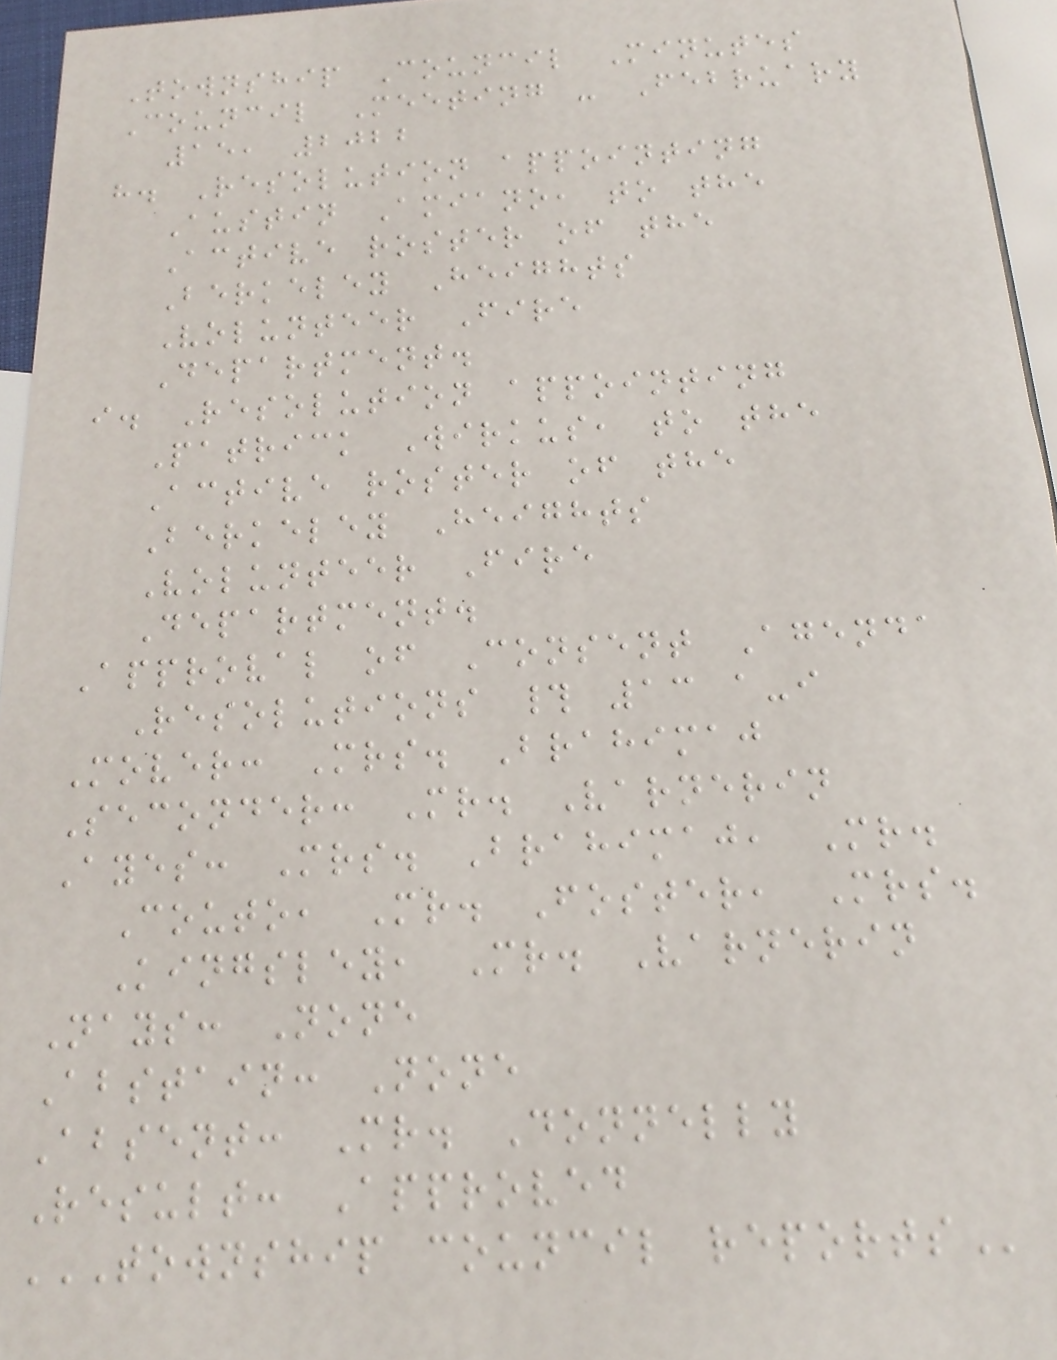Township Council Minutes
Council Meeting - February
15, 2022
h. Resolution appointing
Austin Amiano, to the
Active roster of the
Berkeley Heights
Volunteer Fire
Department.
i. Resolution appointing
Patrick Wirkus, to the
Active roster of the
Berkeley Heights
Volunteer Fire
Department.
Approval of Consent Agenda
Resolutions # 13 a-i
Mover: Mrs. Brahimaj
Seconder: Mr. Varnerin
Ayes: Mrs. Brahimaj, Mr.
Couto, Mr. Foster, Mrs.
Kingsley, Mr. Varnerin
Nays: None
Abstain: None
Absent: Mr. Donnelly
Result: Approved
TOWNSHIP COUNCIL REPORTS
